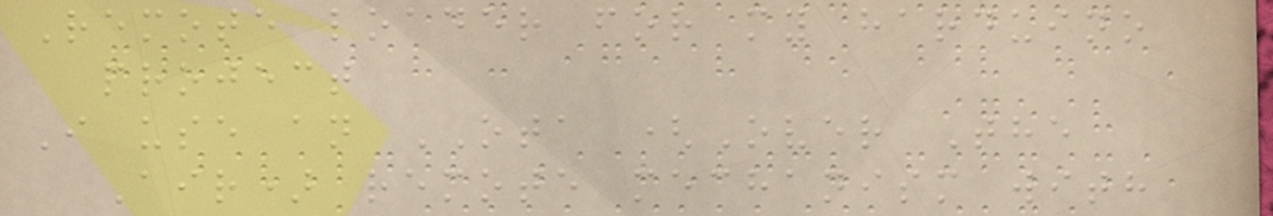Remote loader for my harduino
project
I use an OTA (Over The
Air) remote mechanism with
